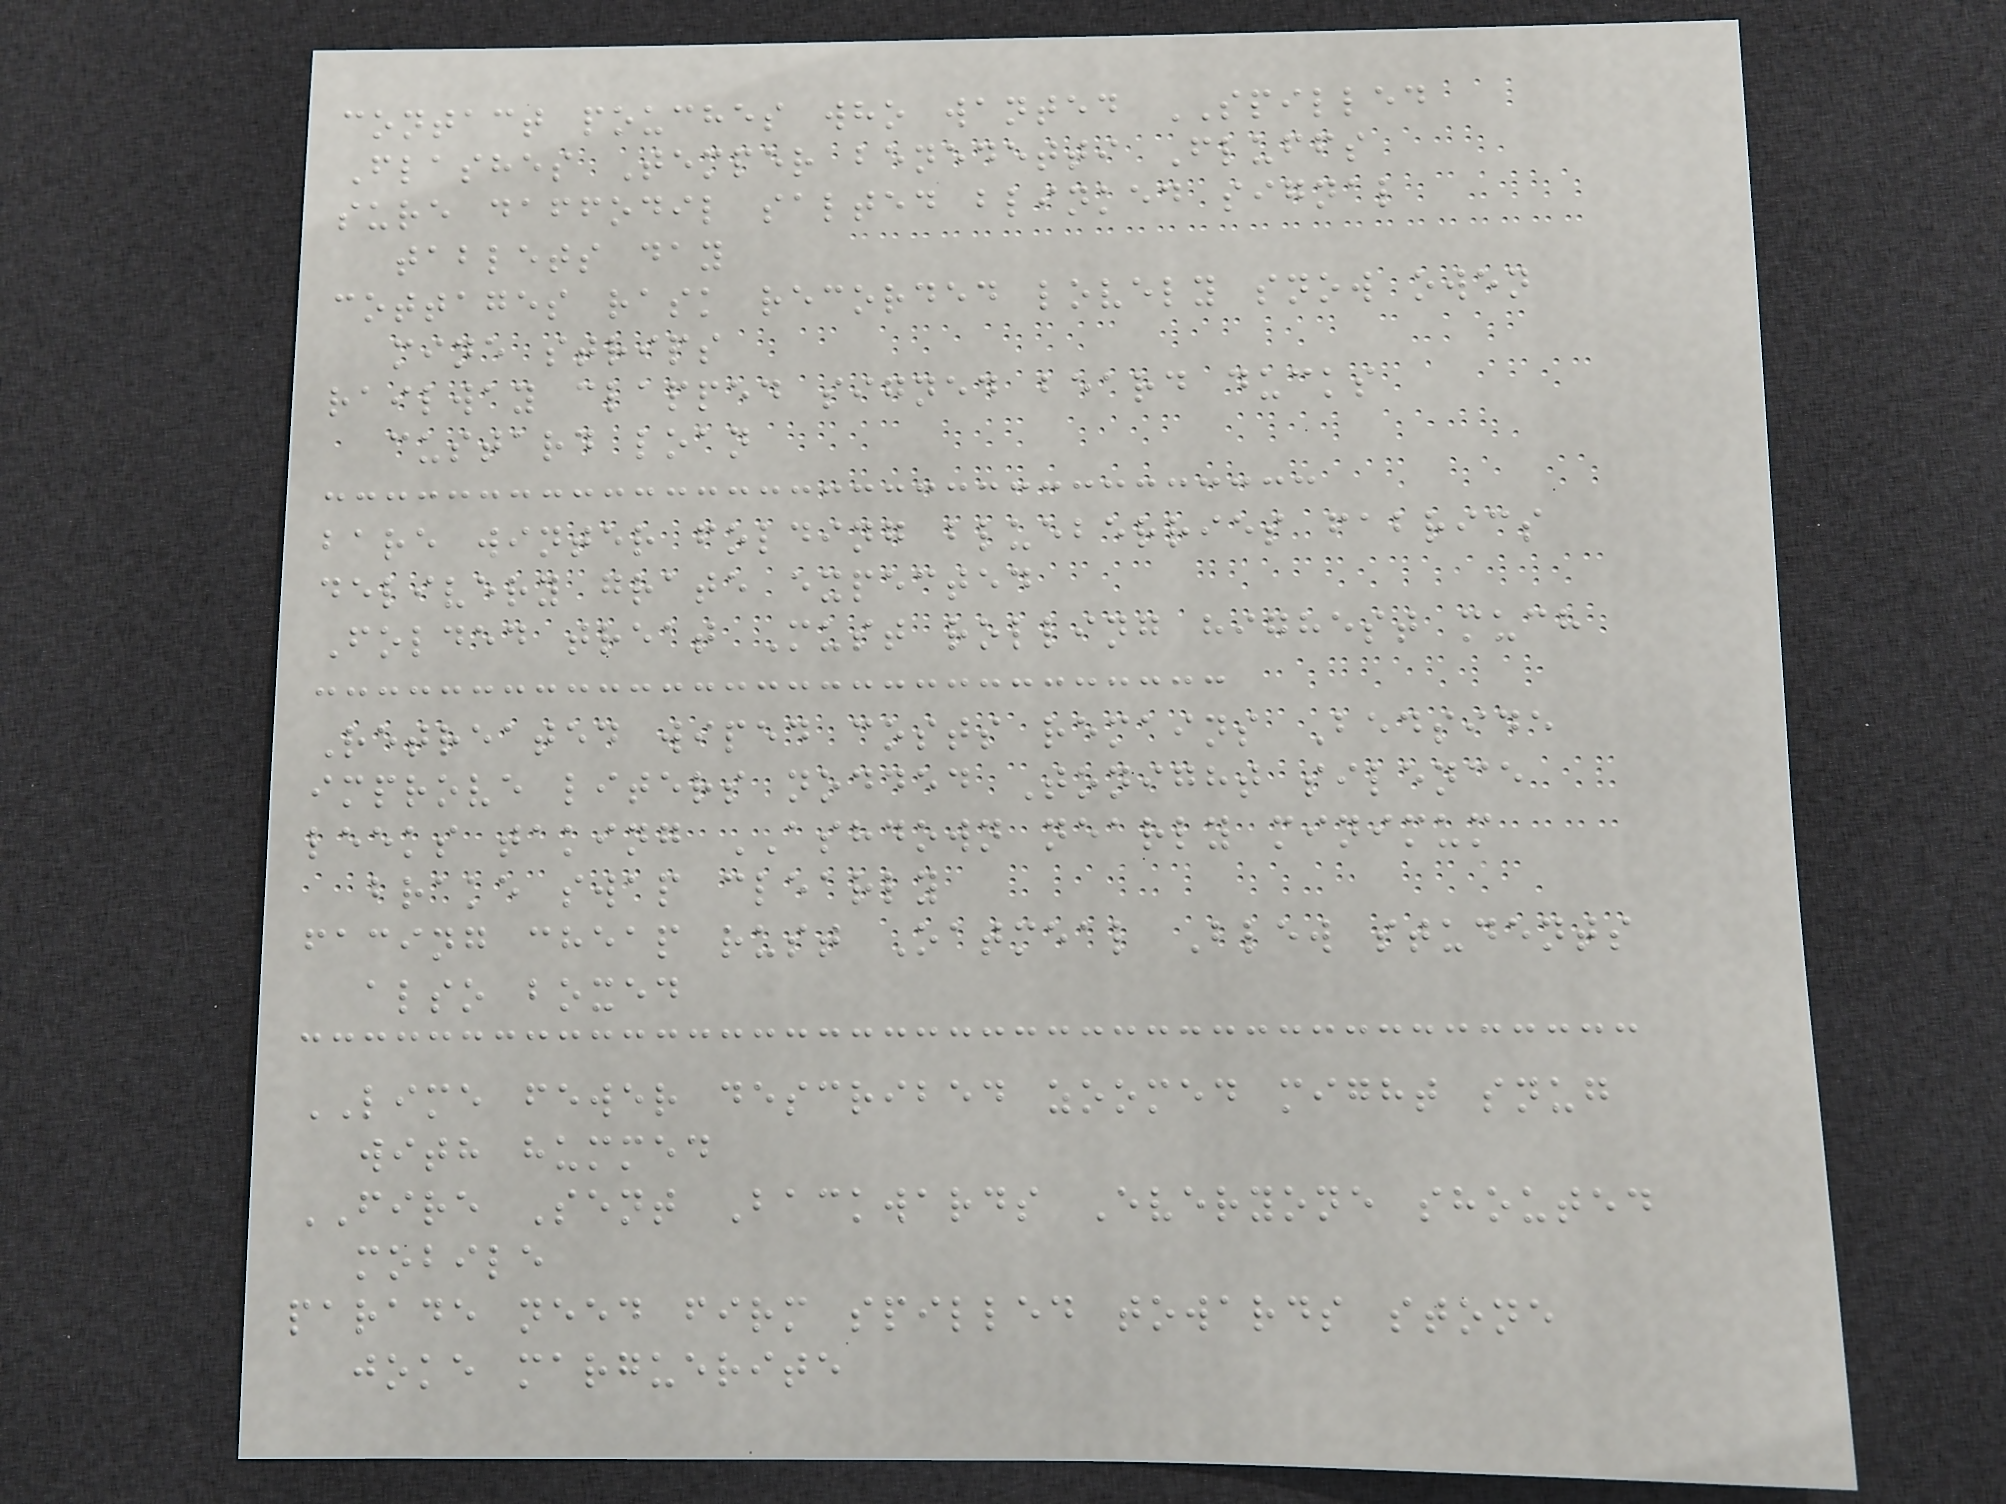contact pouches who wanted SPILLED
Flashes Temper benedetti Fluffs
sure daffodil salted blinked signal
tablets day
cottages rask recorded lovely snow owen
mine strips
railway clapped signed beard ducks
custard loan
bare winter folding blueberries fabrics
delivery grate expected
Folded treat Must rolling highest much
Retreated wiped costs remains Bedside
improve liters nodded Tonight silence
leeks taking ASHDOWN nearly minimum
brake swap clearly
facing cheap rust Oatmeal Blew students
also boxed
LIME fewer described zoomed might snug
with hummed
FIRE Sent Backwards Everyone shouted
mobile
parade need firm spilled towards stone
joke marguerite
